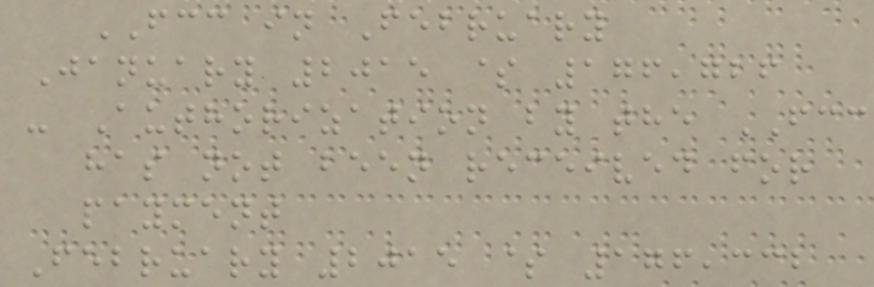FCC in February
January 2015 $ 176,726
- Authorization by the FCC
has not been received for
payment
February 2015 $ 176,332
